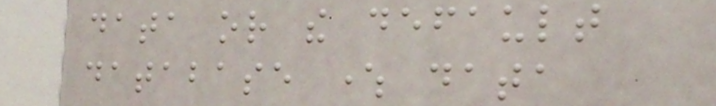data or the default
database where data
